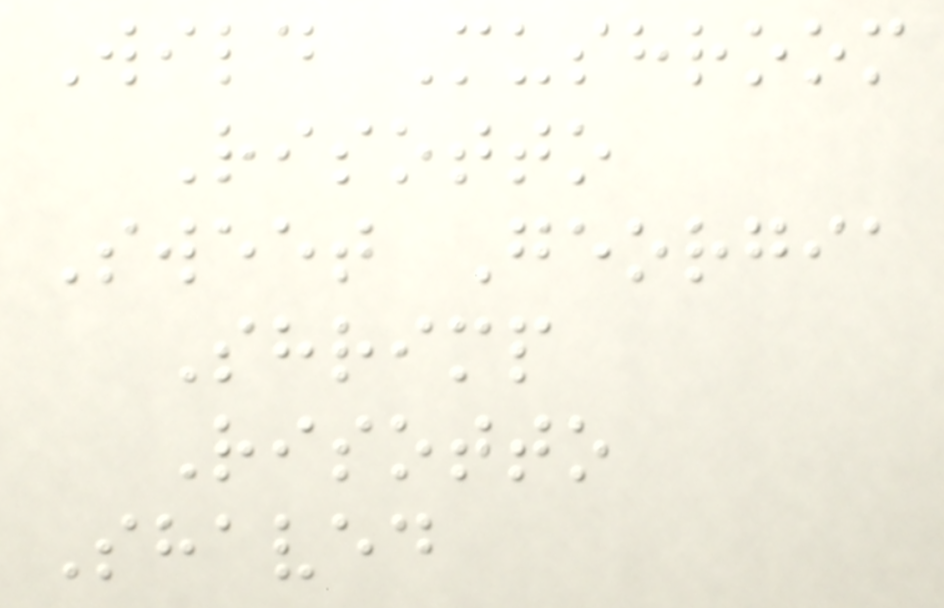Wild Mushroom
Risotto
Sweet Georgia
Shrimp
Risotto
Shaved
